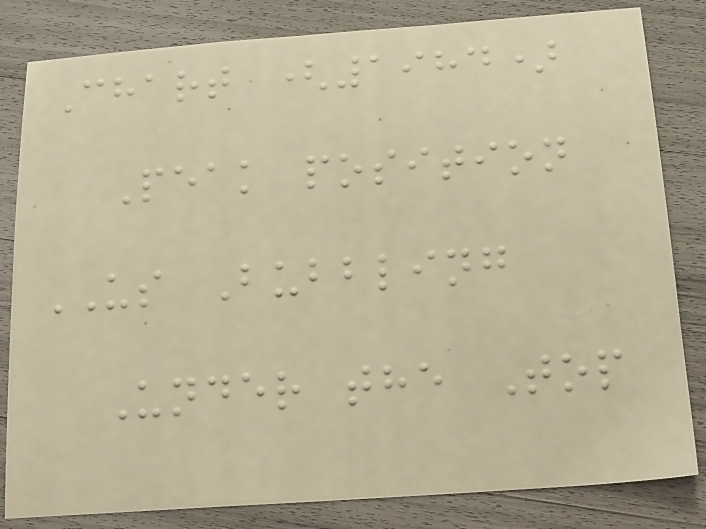Chart (1984)
Peak position
US Bubbling
Under the Top
